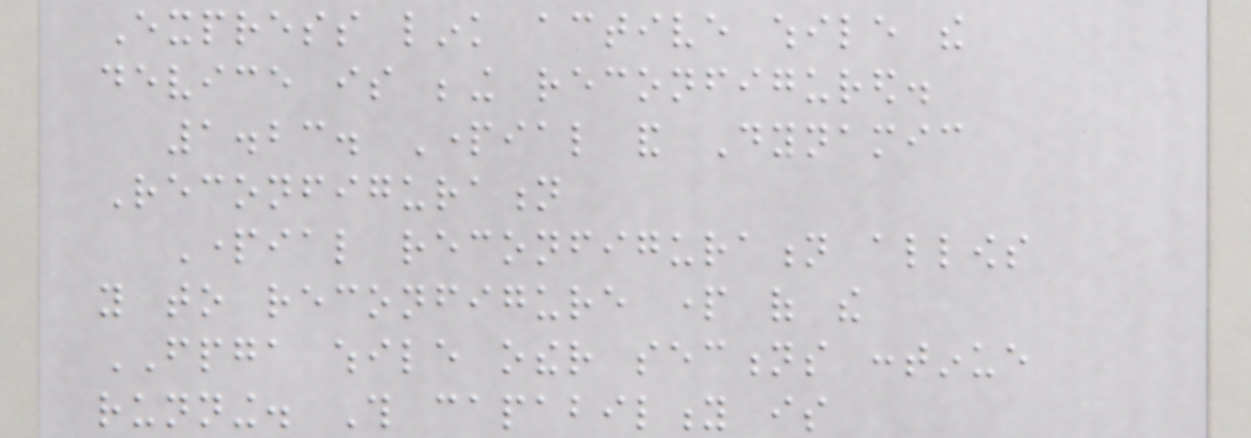Express link active while the
device is being reconfigured.
1.23. Partial and Dynamic
Reconfiguration
Partial reconfiguration allows
you to reconfigure part of the
FPGA while other sections continue
running. This capability is
